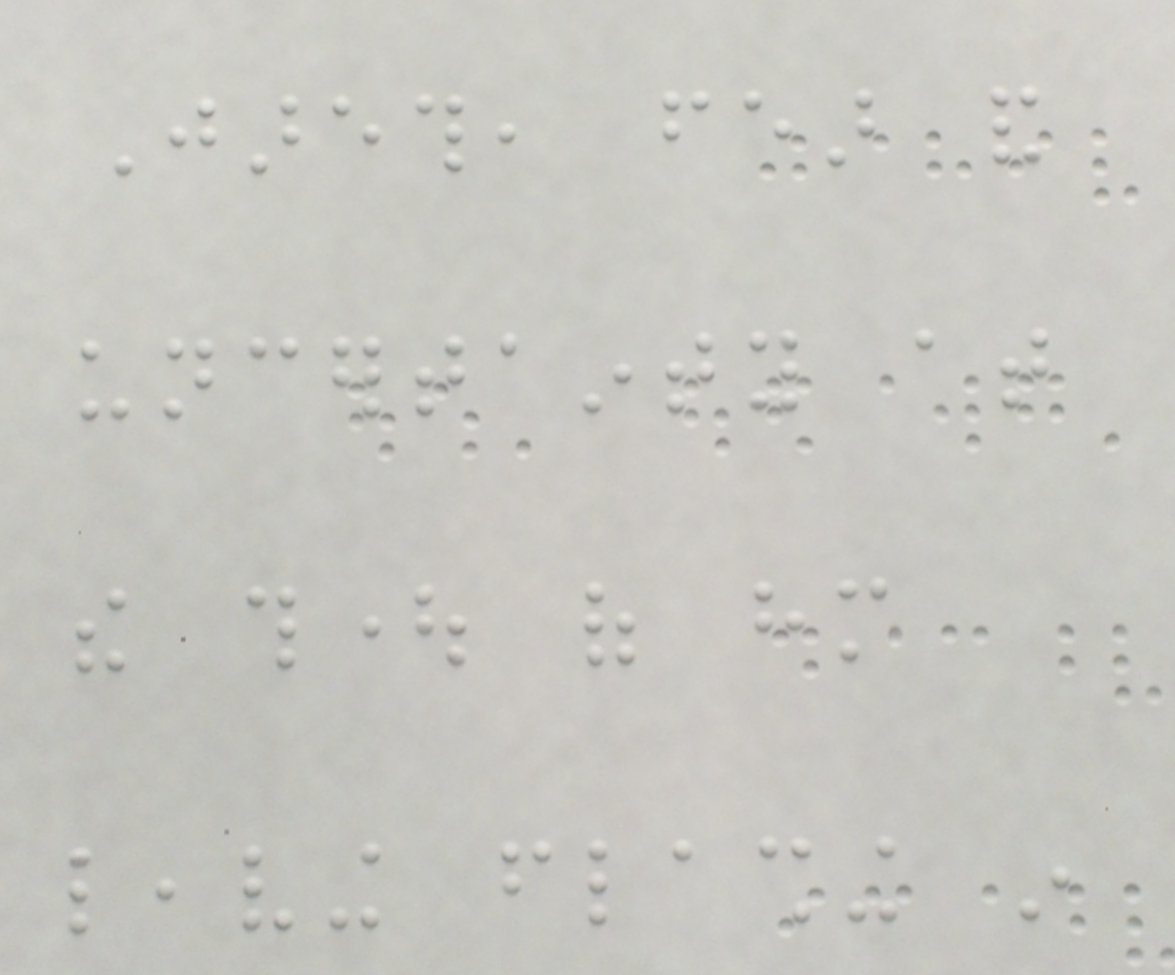Jareth, fear and
uncertainty at
the thought of him
leaving flashing in
